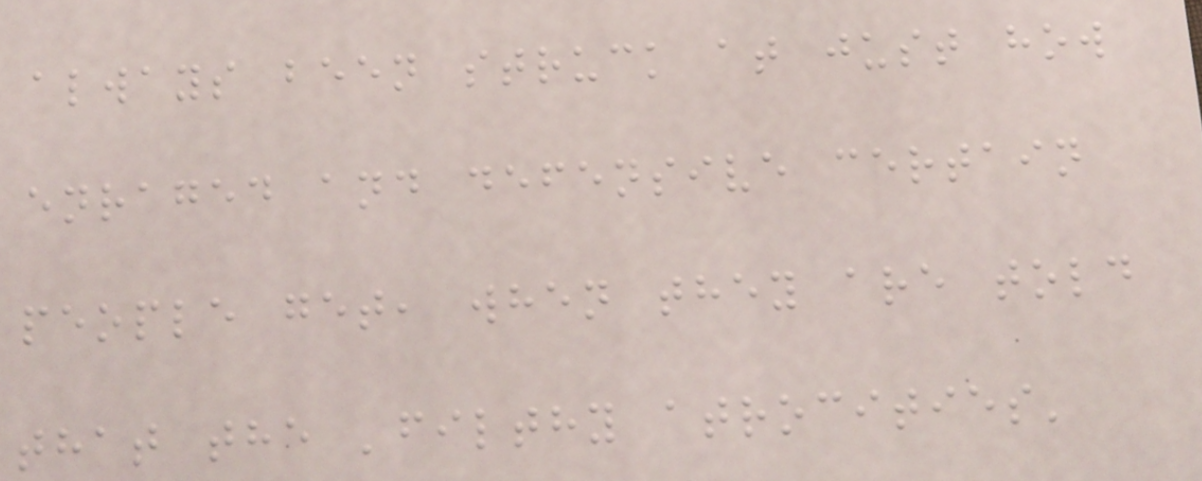always been struck at just how
enraged and defensive certain
people get, when they are told
that the 'filthy atrocities'
